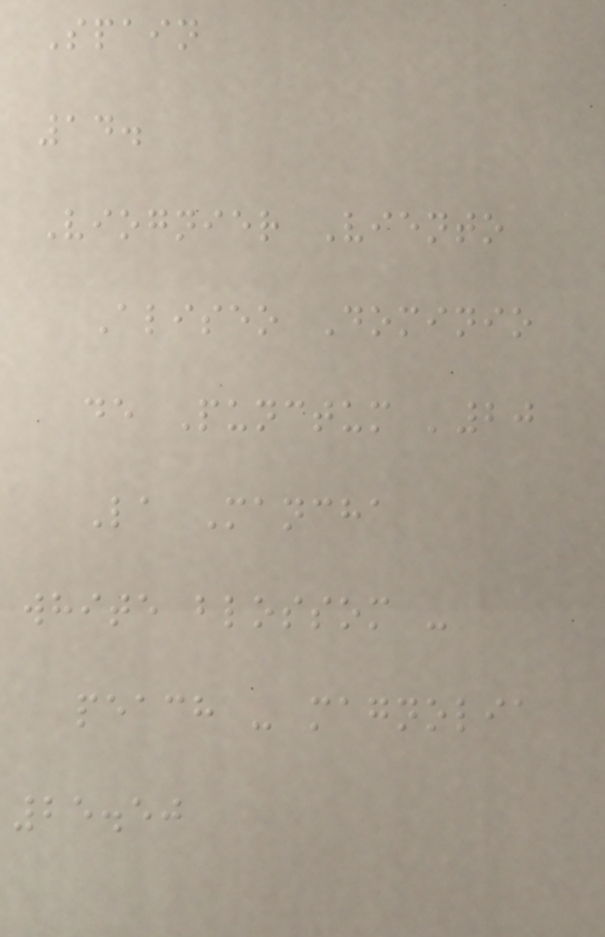Spain
14.
Viognier Viento
Aliseo Dominio
de Punctum '20
La Mancha
white blossom -
peach - magnolia
25.50
